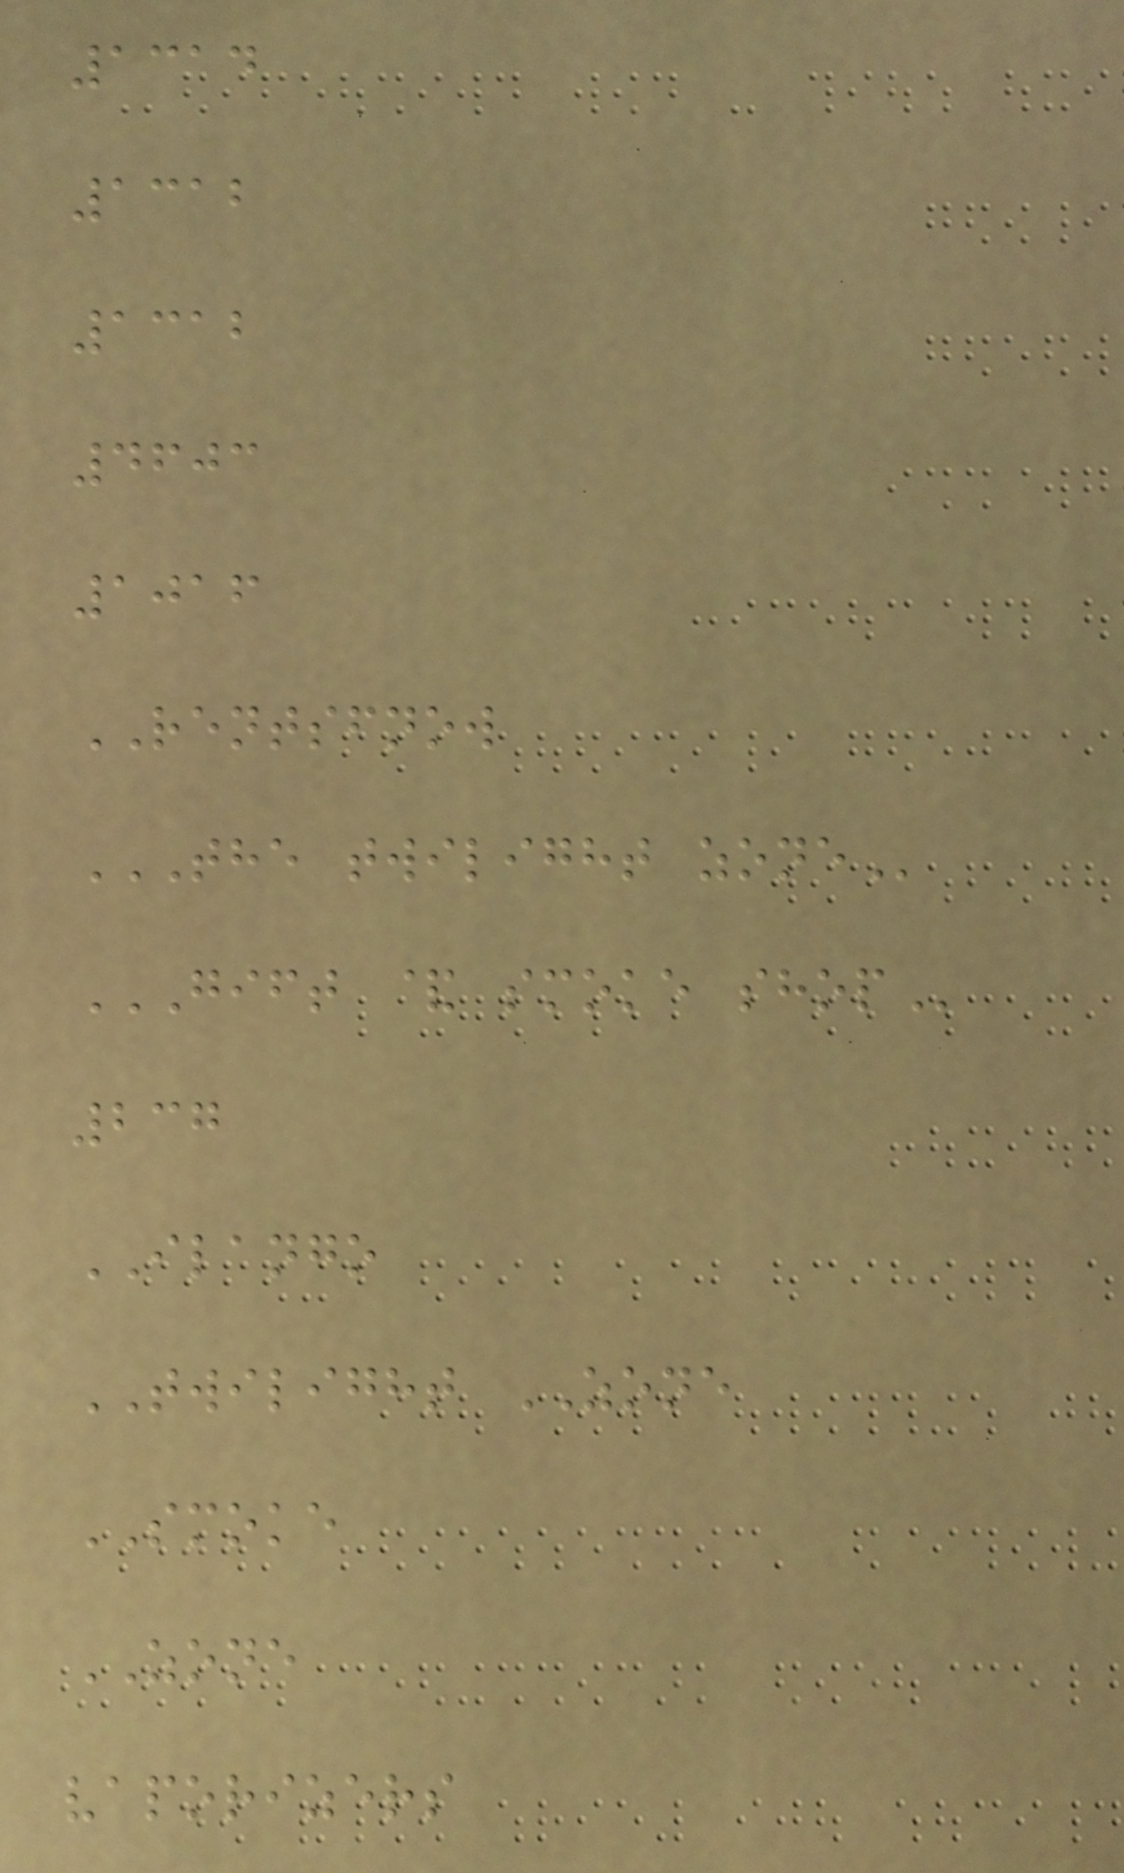1314
1312
1312
4603
1016
RENTSFNOW
THE TWILIGHT ZONE
GIFT & SMOKE SHOP
237
ILANGO
TWILIGHT ZONE
SMOKE
ZONE
vaporizers
